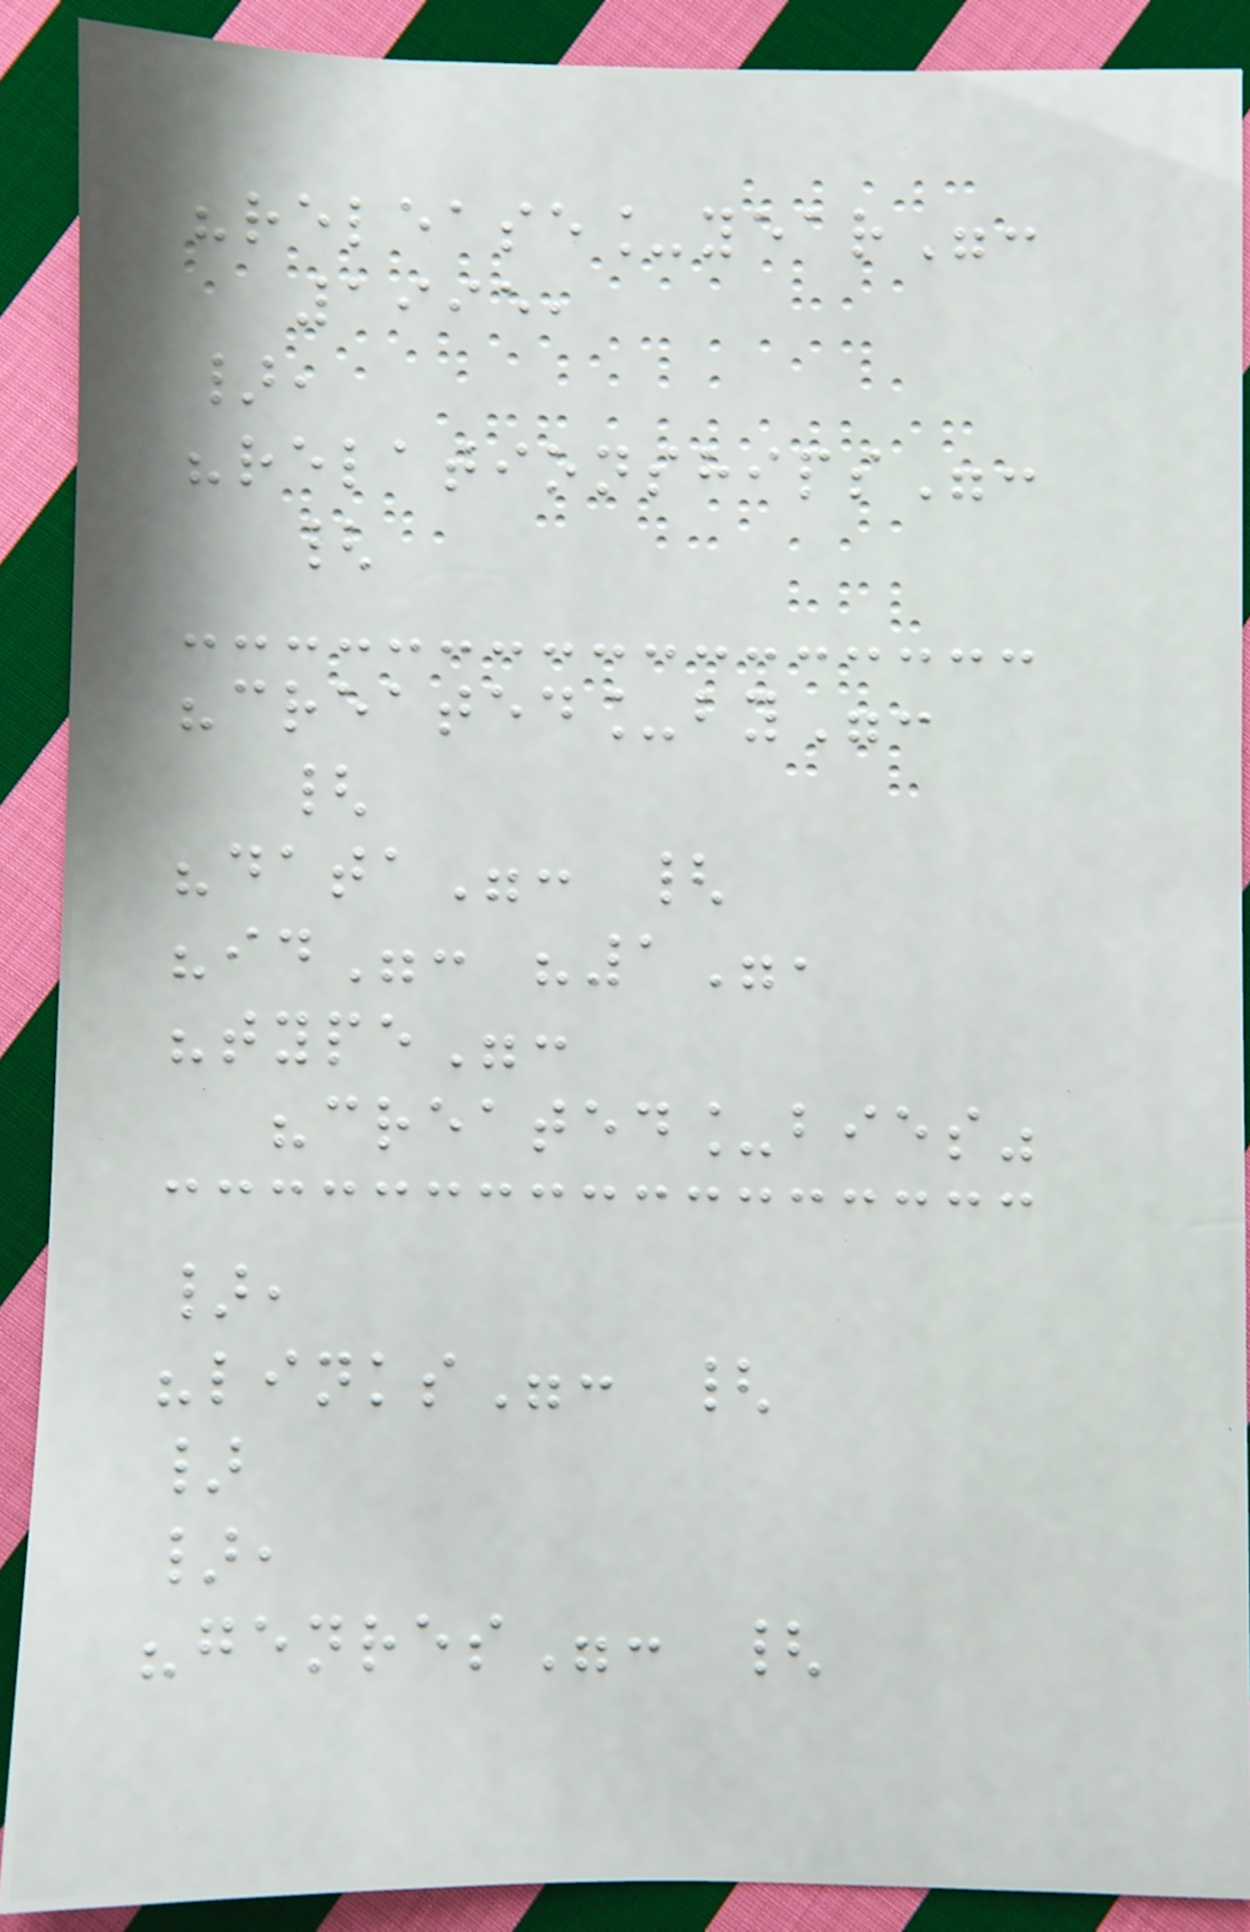"release_year":
1995,
},
"relationships":
{
"created_by":
{
"data": {
"id": "1",
"type":
"created_bies"
},
"links": {
}
},
"genres": {
